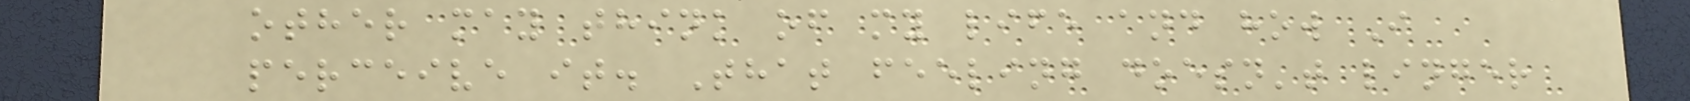other may think of my life and how I
perceive it. That feeling doesn't linger
